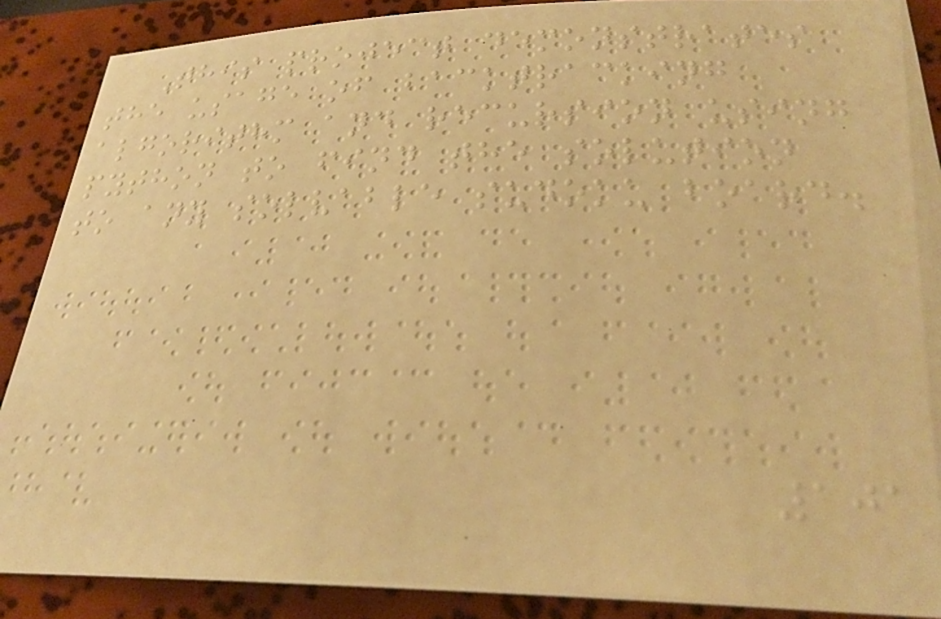This project demonstrates
the usage of backtracking
algorithm and recursion using
python to find the solution
to any solvable sudoku board.
101
